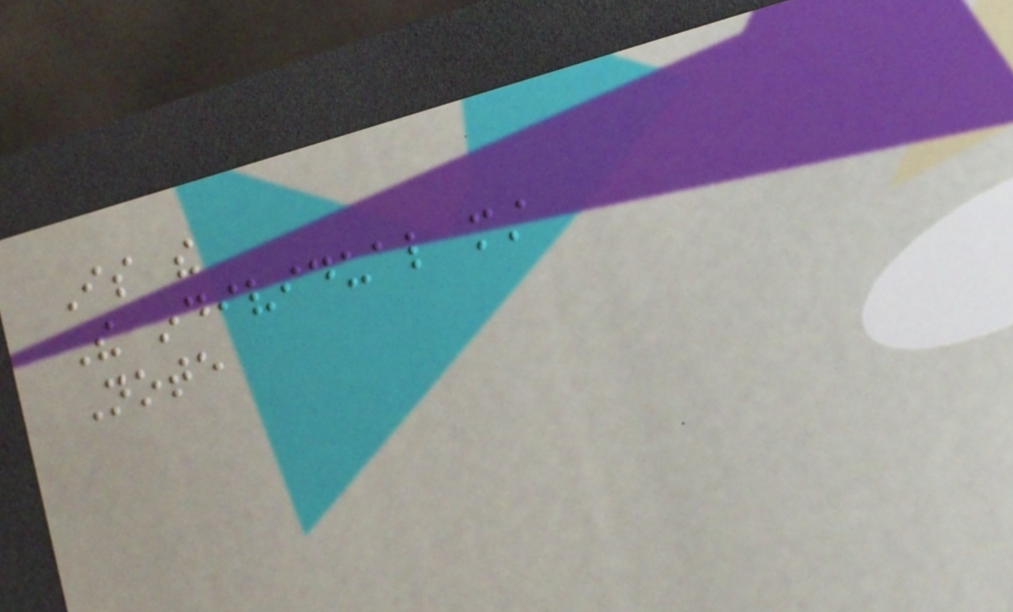Is the
The individual must
Note
